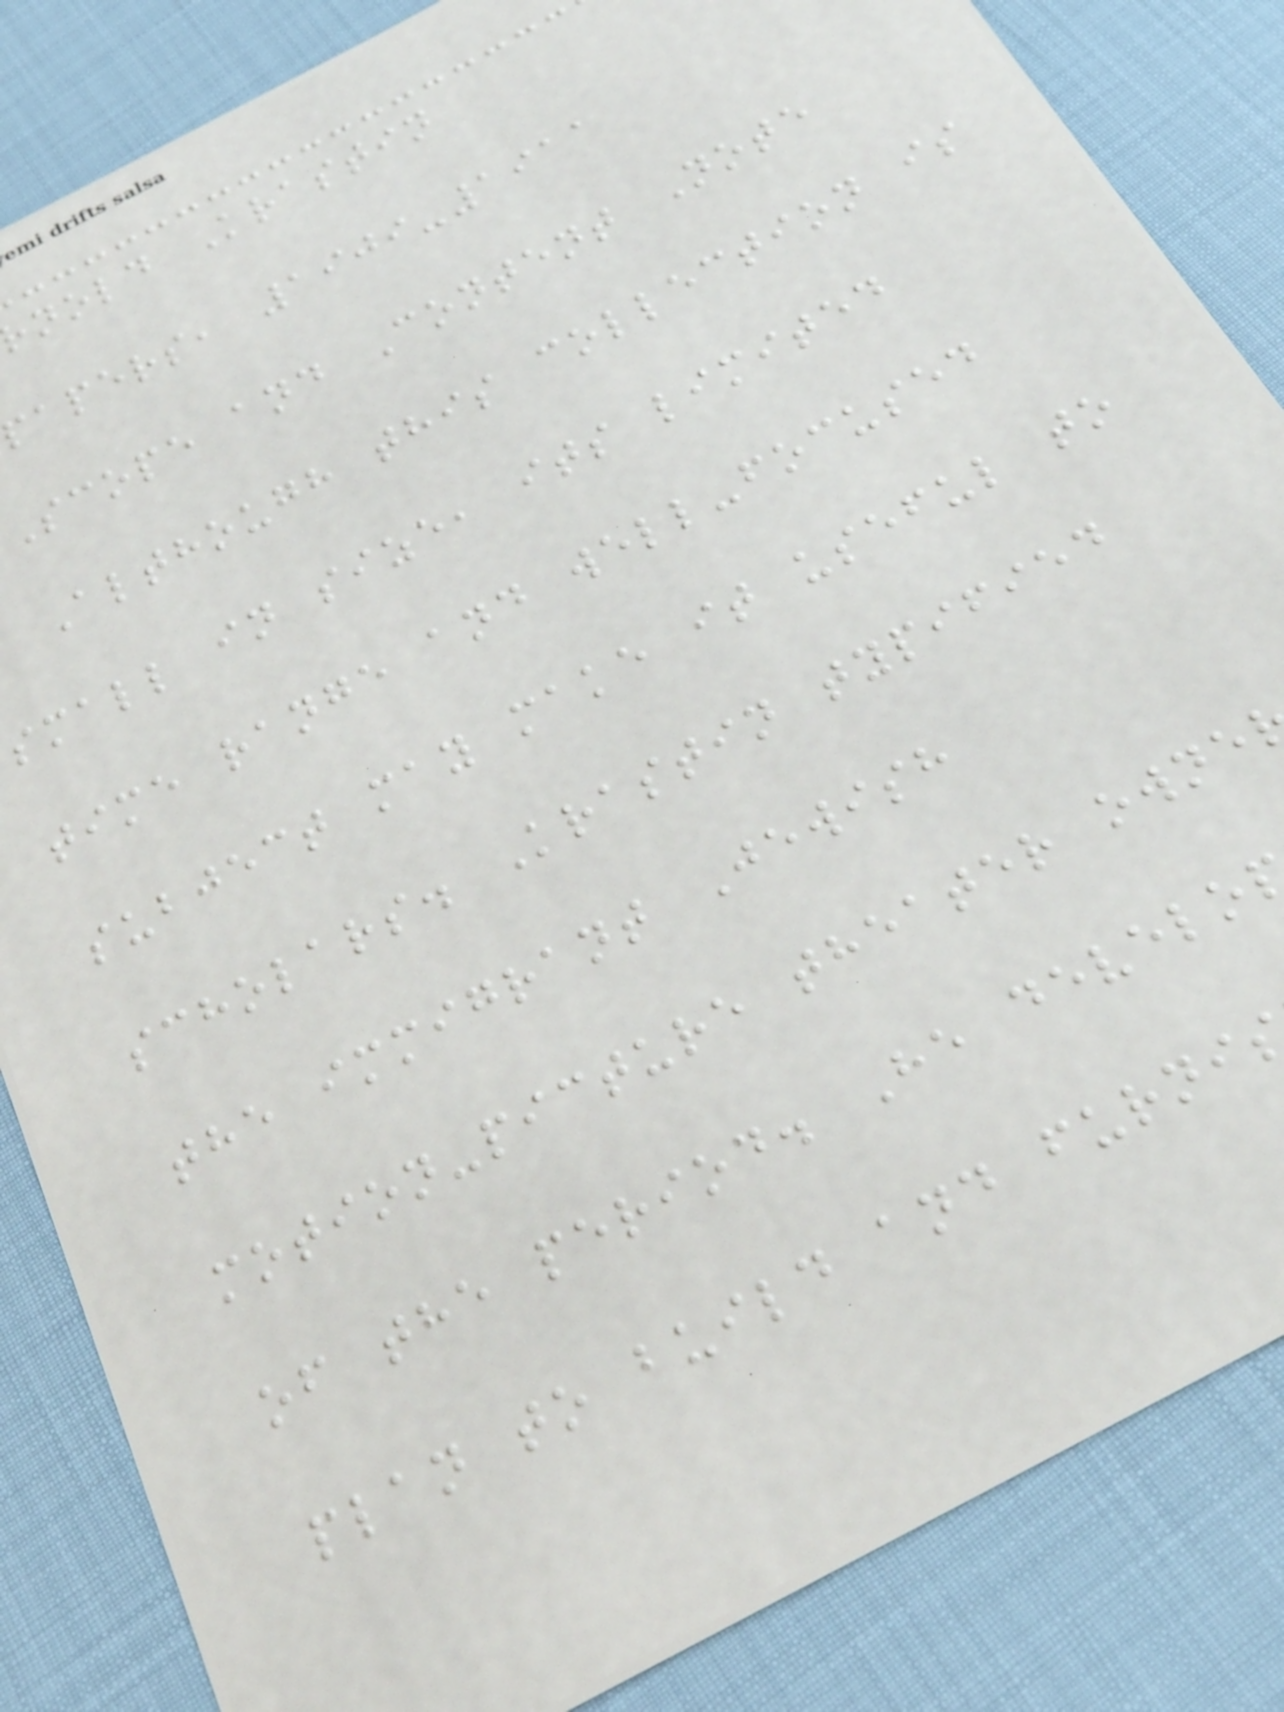nold Krastin
papers, 1909-1911
Scope and Content Note
Although this collection is
small in size, its limited
time range and well-focused
subject may make it useful to
scholars. Krastin typified
the immigrant Jewish
motion-picture theater owne
of the period. He develo
plan to build and furni
